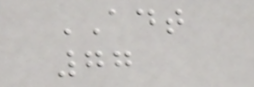ADT
77
